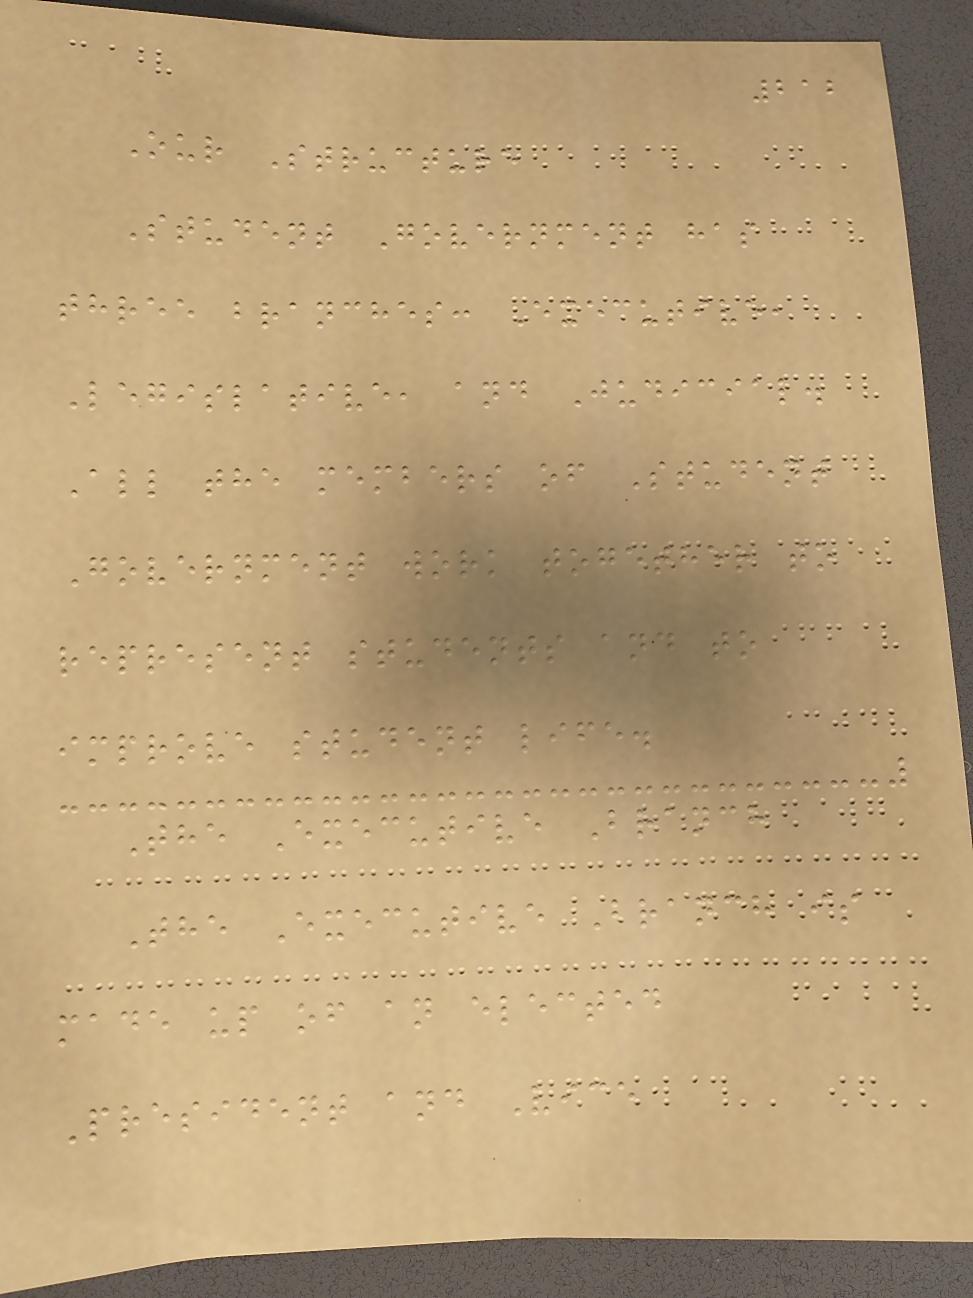212
Our Structure
Student Government has
three branches: Executive,
Legislative, and Judicial.
All the members of Student
Government work together to
represent students and to
improve student life.
The Executive Branch
The Executive Branch is
made up of an elected
President and Vice
